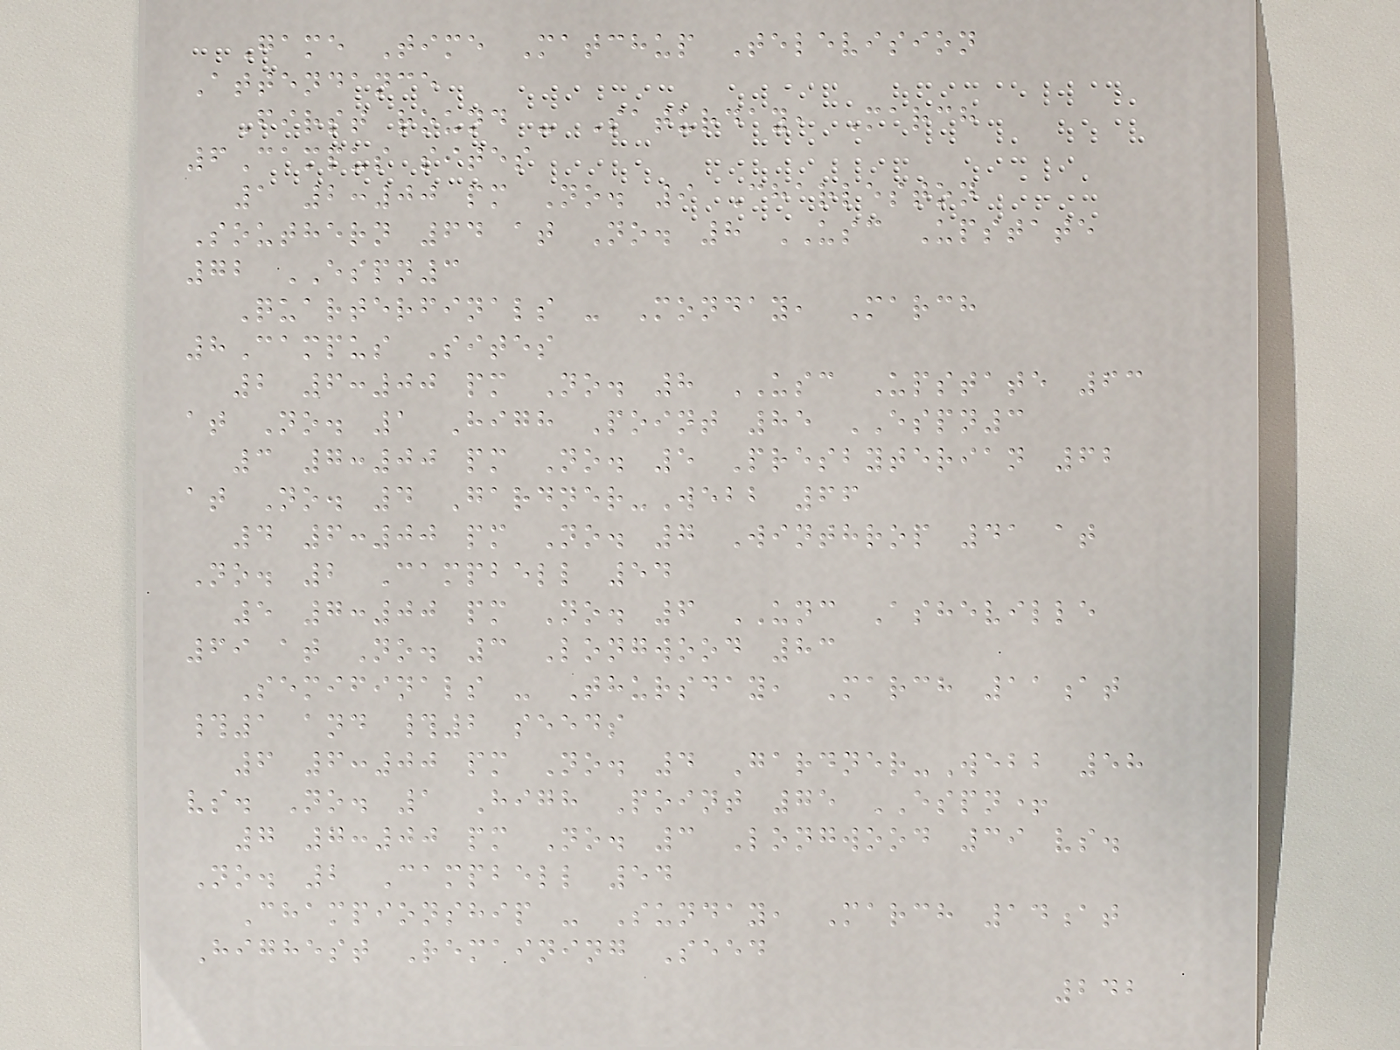Game Time Matchup Television
Attendance
First round - Saturday, March
6Campus sites
1 2:00 pm No. 9 Charleston
Southern 64 at No. 8 USC Upstate
72 ESPN3
Quarterfinals - Monday, March
8Campus Sites
2 6:00 pm No. 8 USC Upstate 63
at No. 1 High Point 85 ESPN3
3 7:00 pm No. 5 Presbyterian 62
at No. 4 Gardner-Webb 66
4 6:00 pm No. 7 Winthrop 41 at
No. 2 Campbell 54
5 7:00 pm No. 6 UNC Asheville
69 at No. 3 Longwood 83
Semifinals - Thursday, March 11at
#1 and #2 seeds
6 6:00 pm No. 4 Gardner-Webb 58
vs. No. 1 High Point 75 ESPN+
7 7:00 pm No. 3 Longwood 39 vs.
No. 2 Campbell 54
Championship - Sunday, March 14at
Highest Remaining Seed
242
